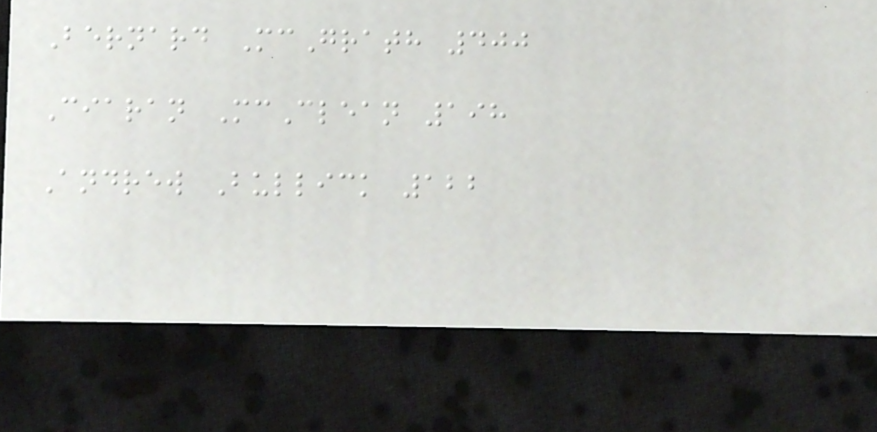Bernard McGrath 400
Ciaran McClean 198
Andrew Bullick 122
